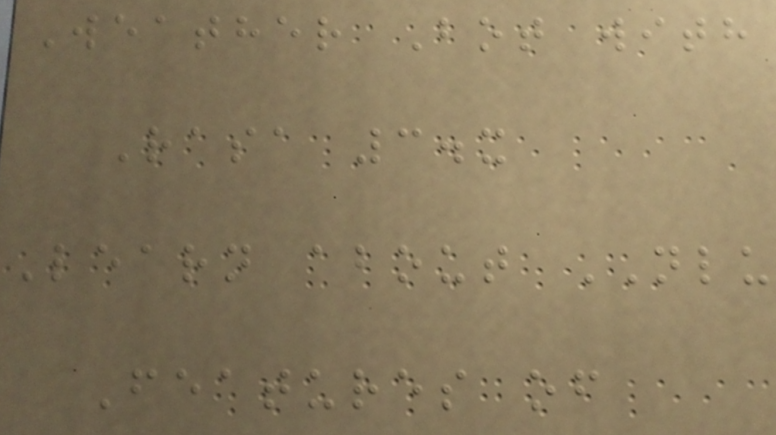Weather Bot with
Rasa 3.x
Learn about NLU
Features of
